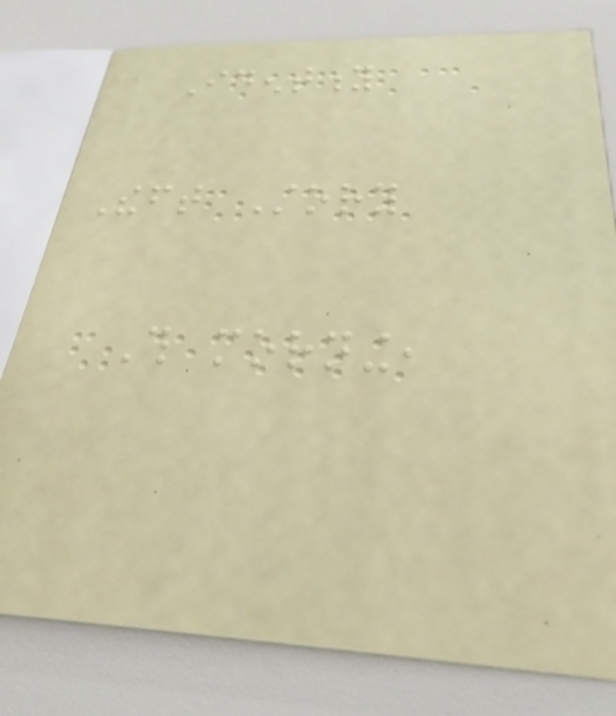Identity
Theft Story
This morning,
